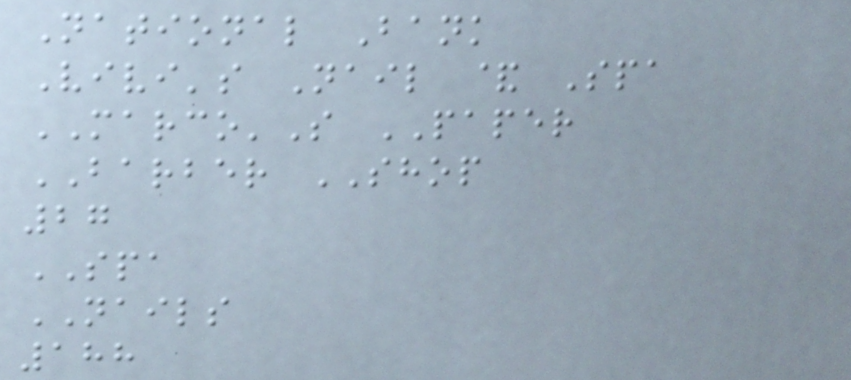National Bank
Vivi's Nail & Spa
MARCO'S PAPER
BARBER SHOP
27
SPA
NAILS
188
